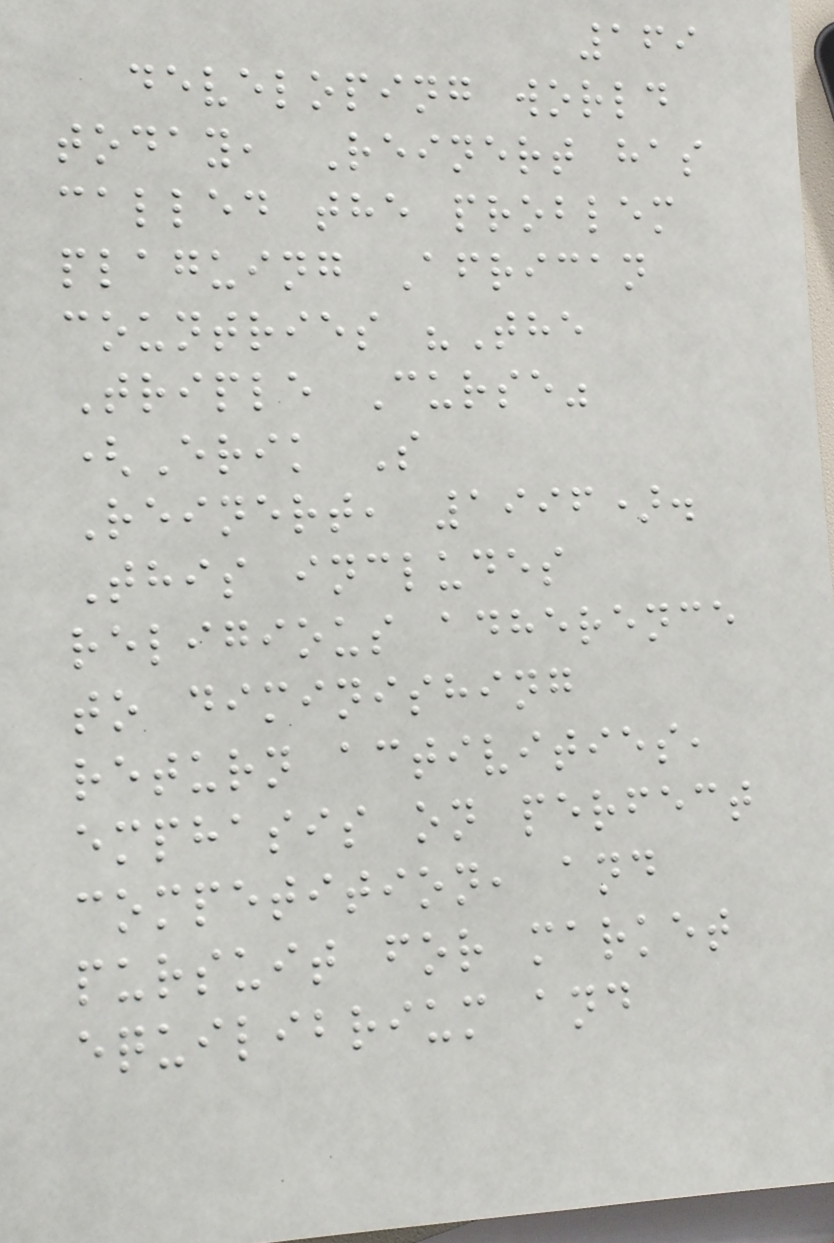169
developing world
today, Reinert has
called the problem
plaguing African
countries "The
Triple Curse"
(Erik S
Reinert, 1996).
This includes
religious adherence
to diminishing
return activities,
emphasis on perfect
competition, and
pursuit for market
equilibrium and
